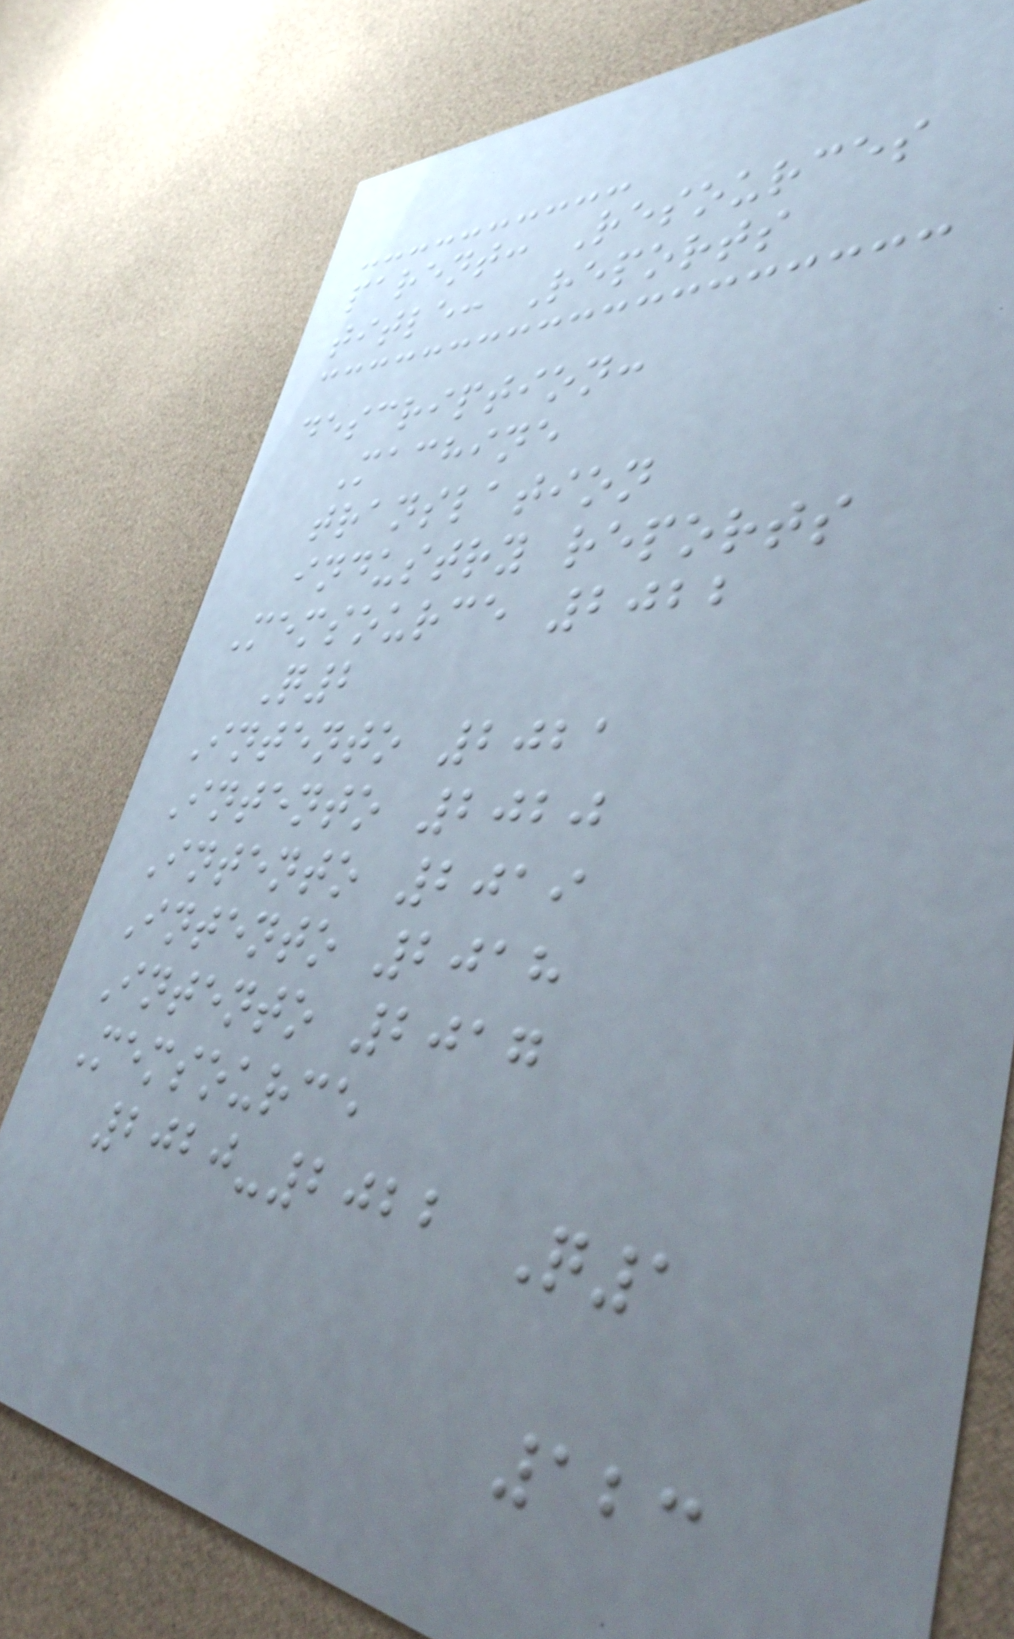parent: Resources
title: Reports
description:
Machine
translation
industry reports
Memsource 2022
Q2
Intento 2021
Intento 2020
Intento 2019
Intento 2018
Intento 2017
Memsource
2020-2022 Q1
123
